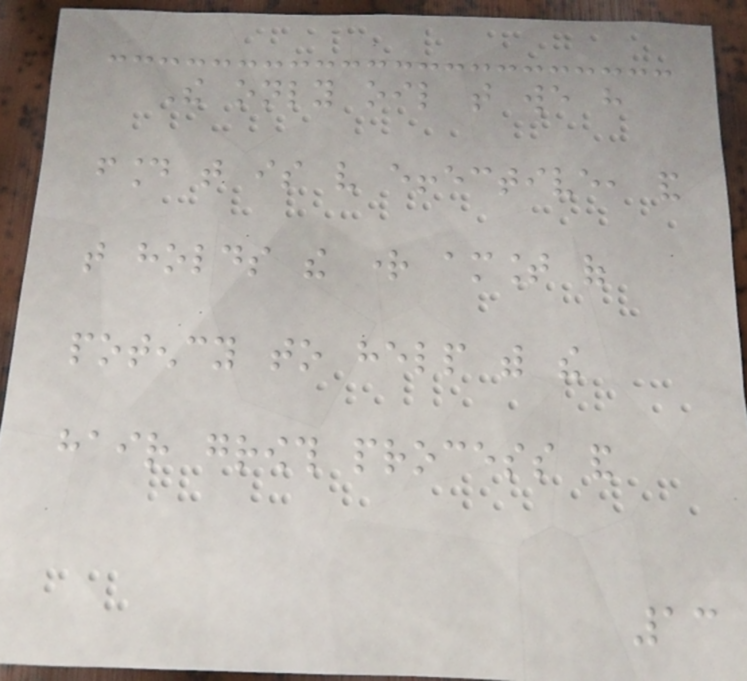The only oil that we have
found that is very effective, and
that holds the right amount of
potency to help with the
hair growth process and
13
